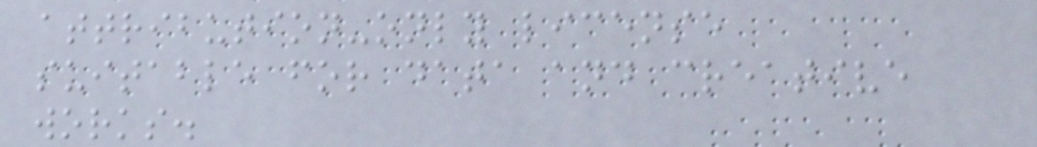attribution-only license
suitable for data and creative
works.
